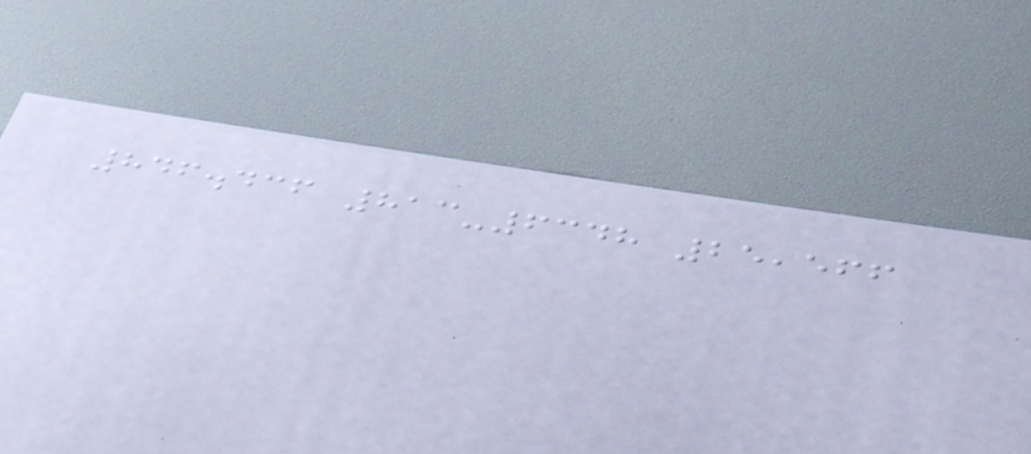846.436 813-6348 25,566
